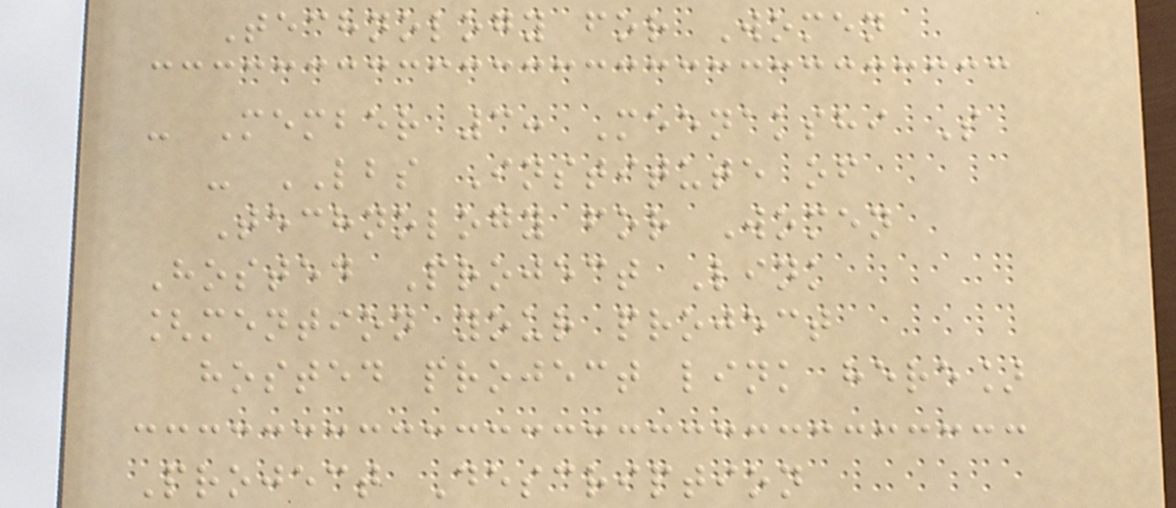Technology for Women
- Member 3: Meenakshi S
- LBS Institute of
Technology for Women
Hosted Project Link
[mention your project
hosted project link here]
Project Description
